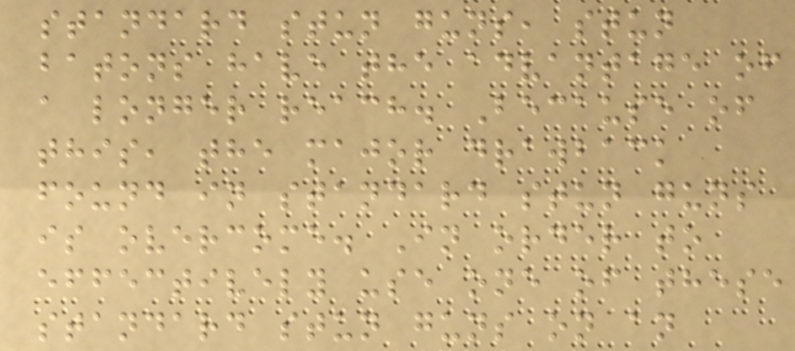standard stun guns, stun
batons have the advantage of
a longer reach. Because of
this, the major drawback
found in standard stun guns
is overcome. In order to
effectively use one of these
standard stun guns on an
